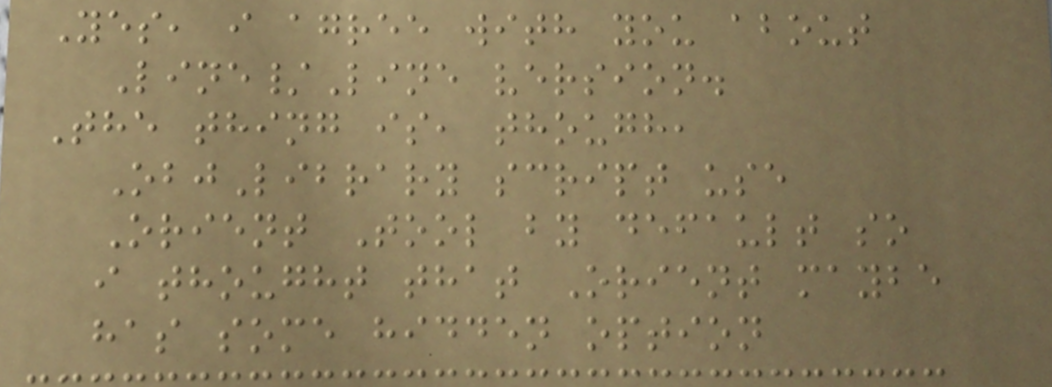Yes, i agree with you about
Line/Line version.
The thing is, though,
ObjLibrary script use
Orient Tool by default so
i thought that Orient maybe
has some hidden option
